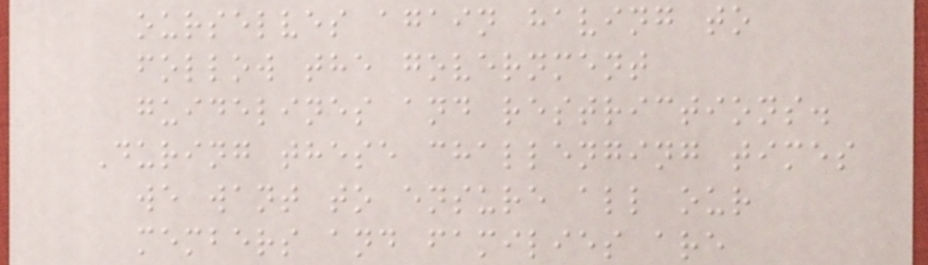ourselves again having to
follow the government
guidelines and restrictions.
During these challenging times
we want to ensure all our
members and families are
